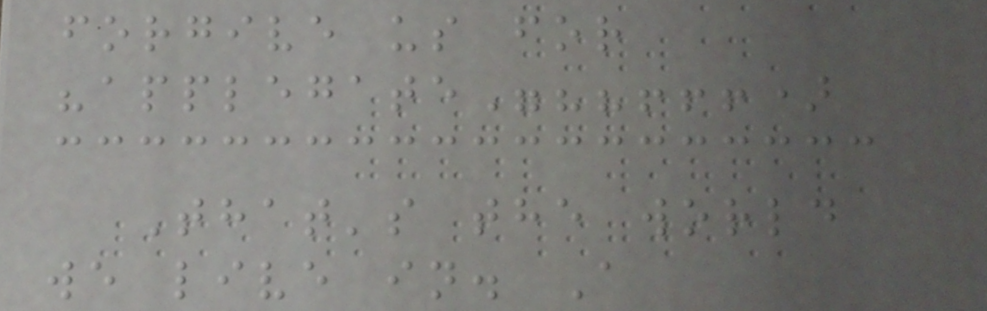forgive us for
"applegate"??!!!)
That's the world
we live in. A
